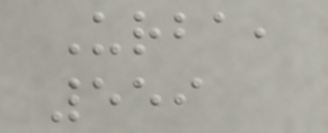Urba,
559
